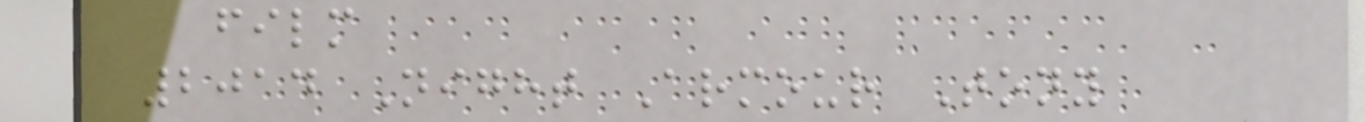film
2014 Night Armour Tony
